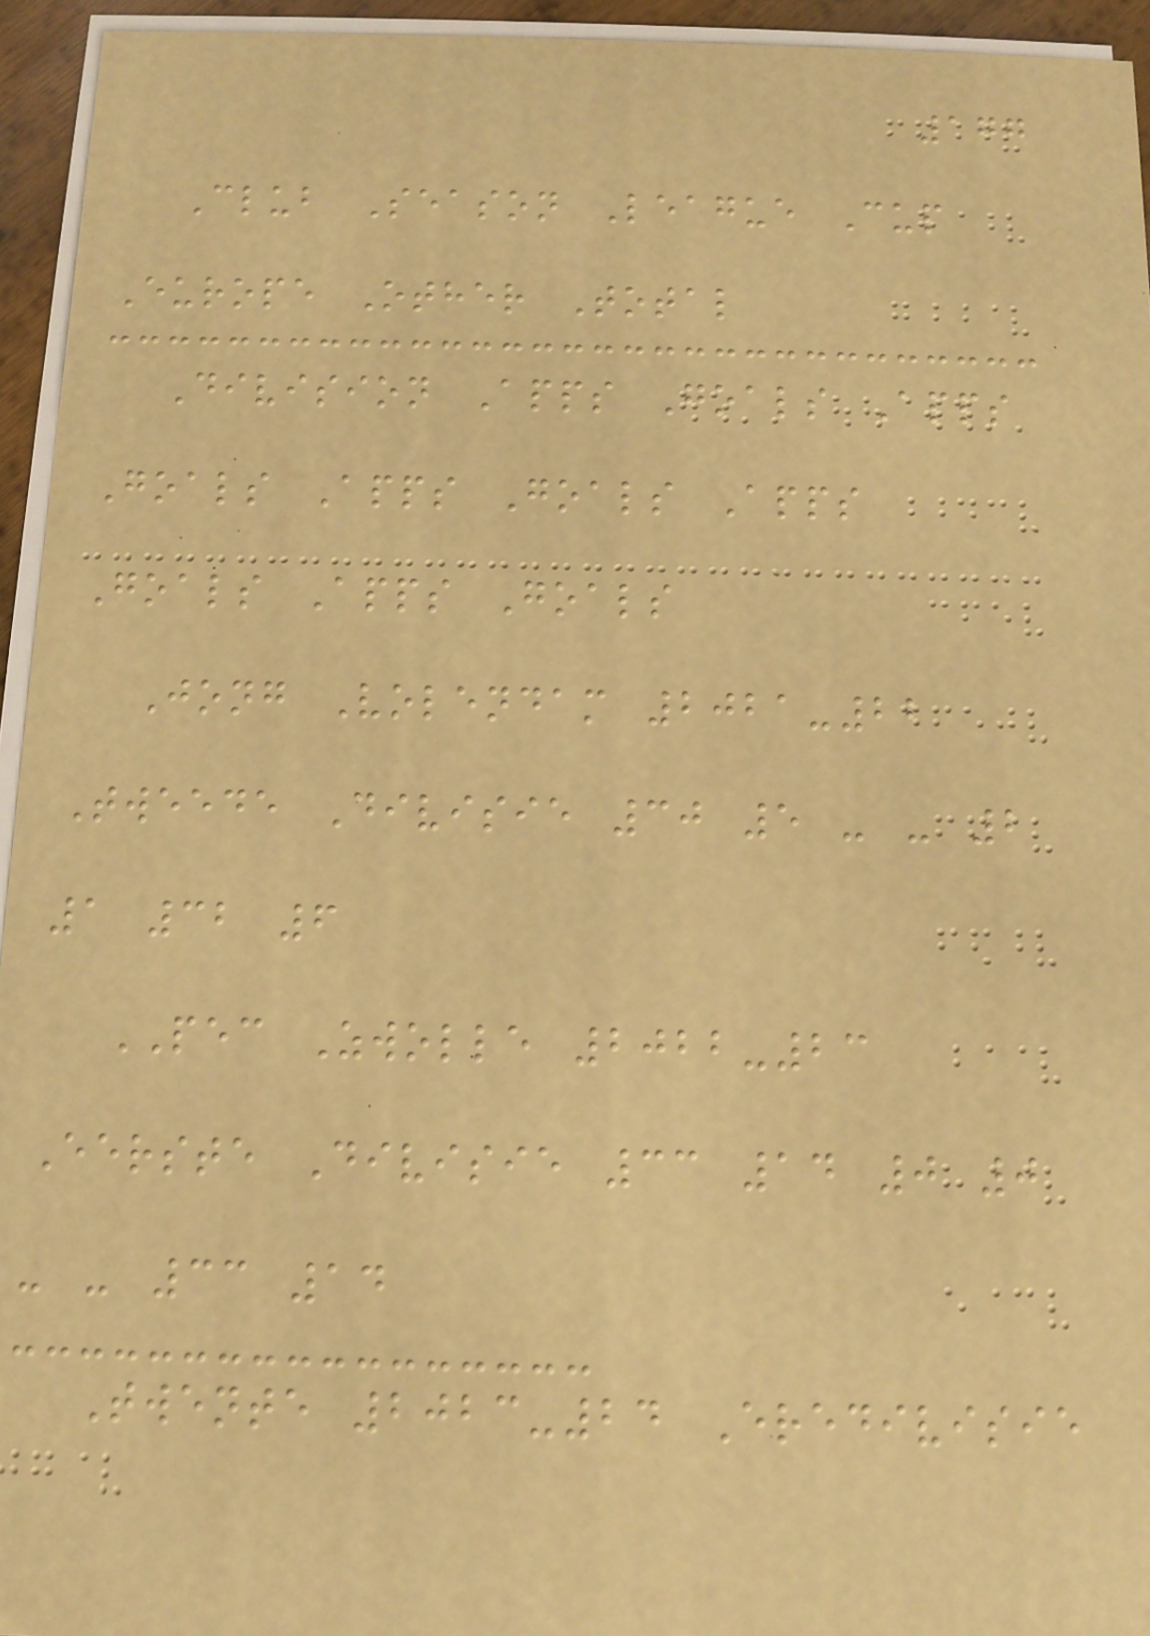177
Club Season League Cup
Europe Other Total
Division Apps Goals Apps
Goals Apps Goals Apps
Goals Apps Goals
Jong Volendam 2021-22
Tweede Divisie 30 5 - - 2
1 32 6
PEC Zwolle 2022-23
Eerste Divisie 33 14 0 0
- - 33 14
Twente 2023-24 Eredivisie
